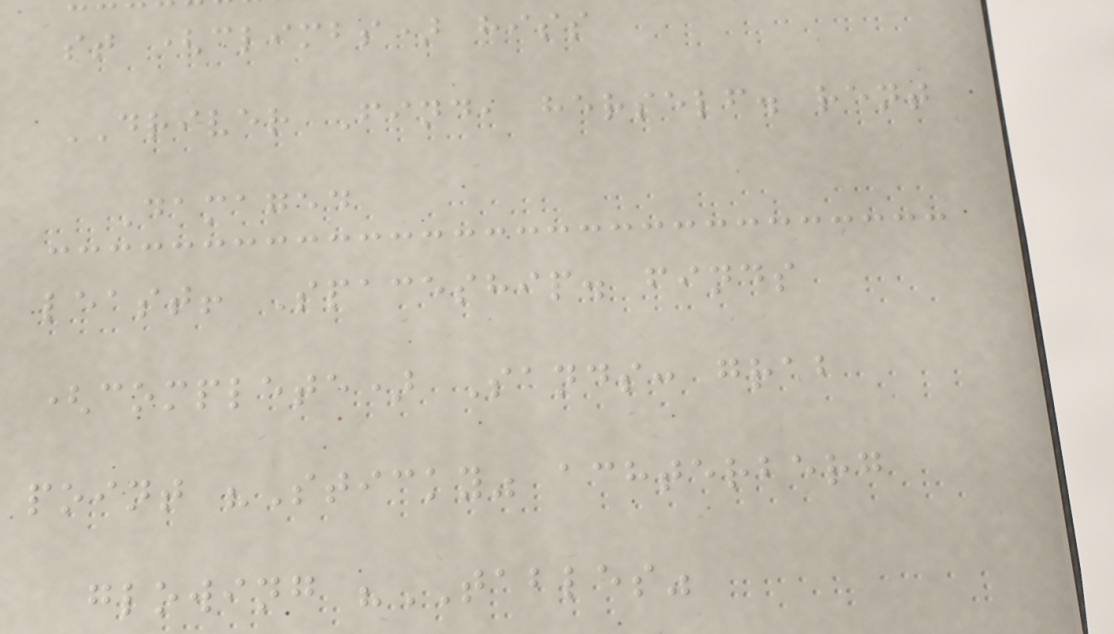st (climbs) hiss
DRIVER Find, herself. rent
Damaged
least! Spaceship. finds
(complete) Sands: grab
point "Sticky" achterberg
glowing "TABLES"
